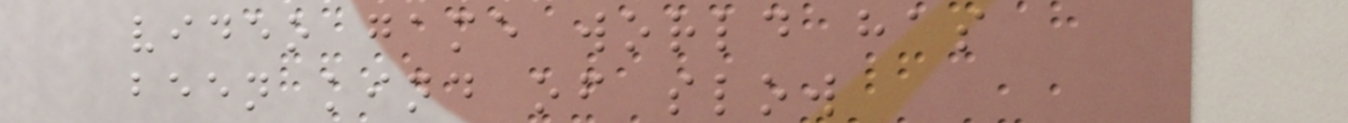video game world has
been kind of slow
